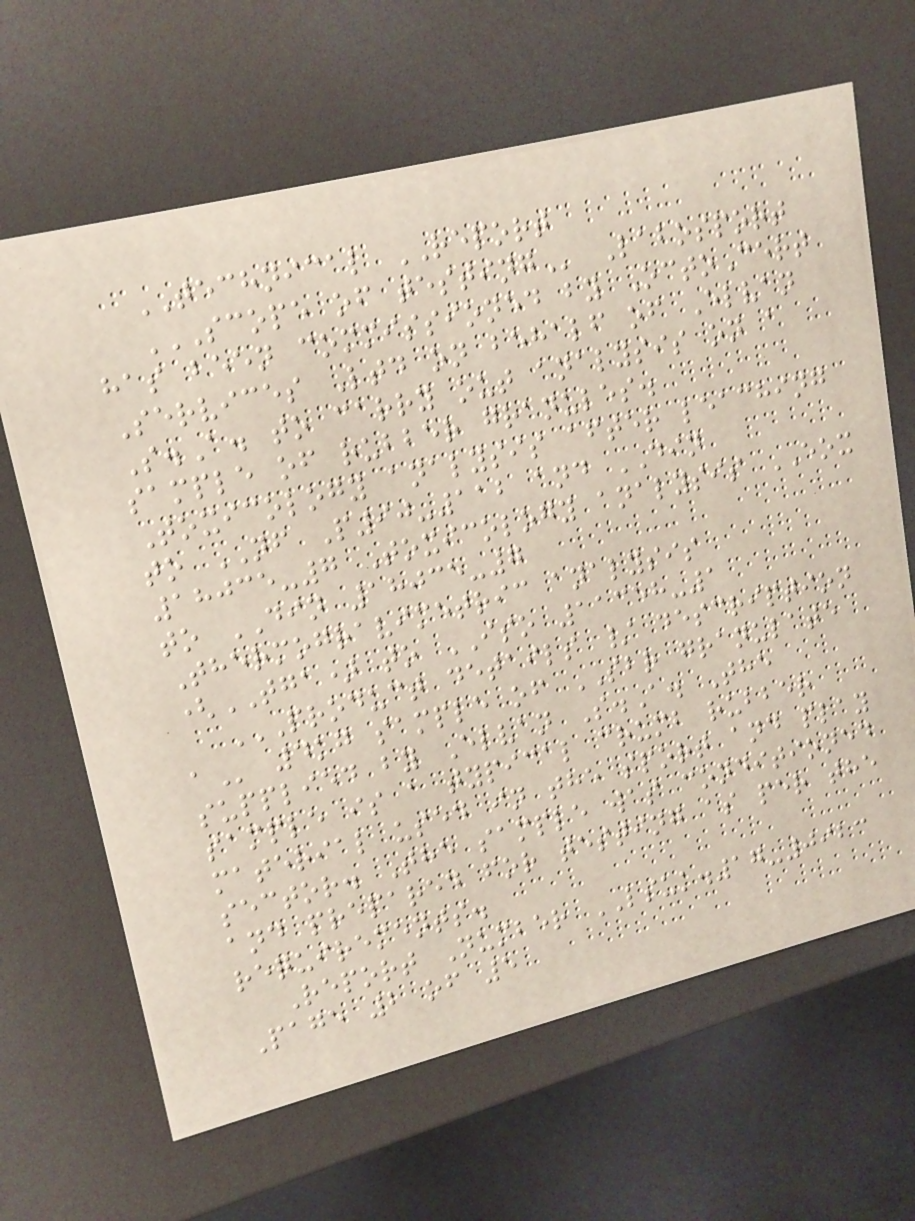TECHNICAL REPORT
SCOPE OF TESTING Labosport
has been commissioned by OctoCert
Services Ltd on behalf of Elvan
S.A. to carry out analysis on a
sample of rubber granules.
Toxicology analysis after leaching
to NF P90-112 and DIN
18035-7 Toxicology analysis EOX
to DIN 18035-7
Thermogravimetric analysis
(TGA) to ISO 11358-1
PRODUCT DETAILS / DESCRIPTION
A 4kg sample of SBR granulate
supplied by Elvan S.A. The
sample is a typical crumb rubber
material used in the sport and play
sector. The sample was conditioned
and prepared for testing as per the
requirements.
Report Number LSUK.17-0923
Page 2 of 5
